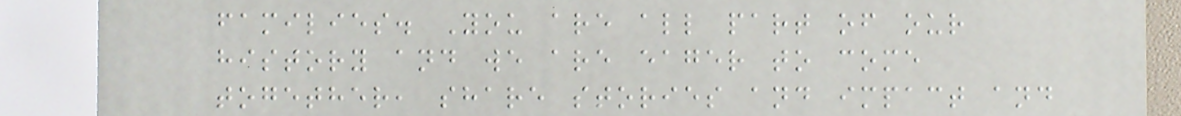families. You are all part of our
history and we are eager to come
together, share stories and impact and
